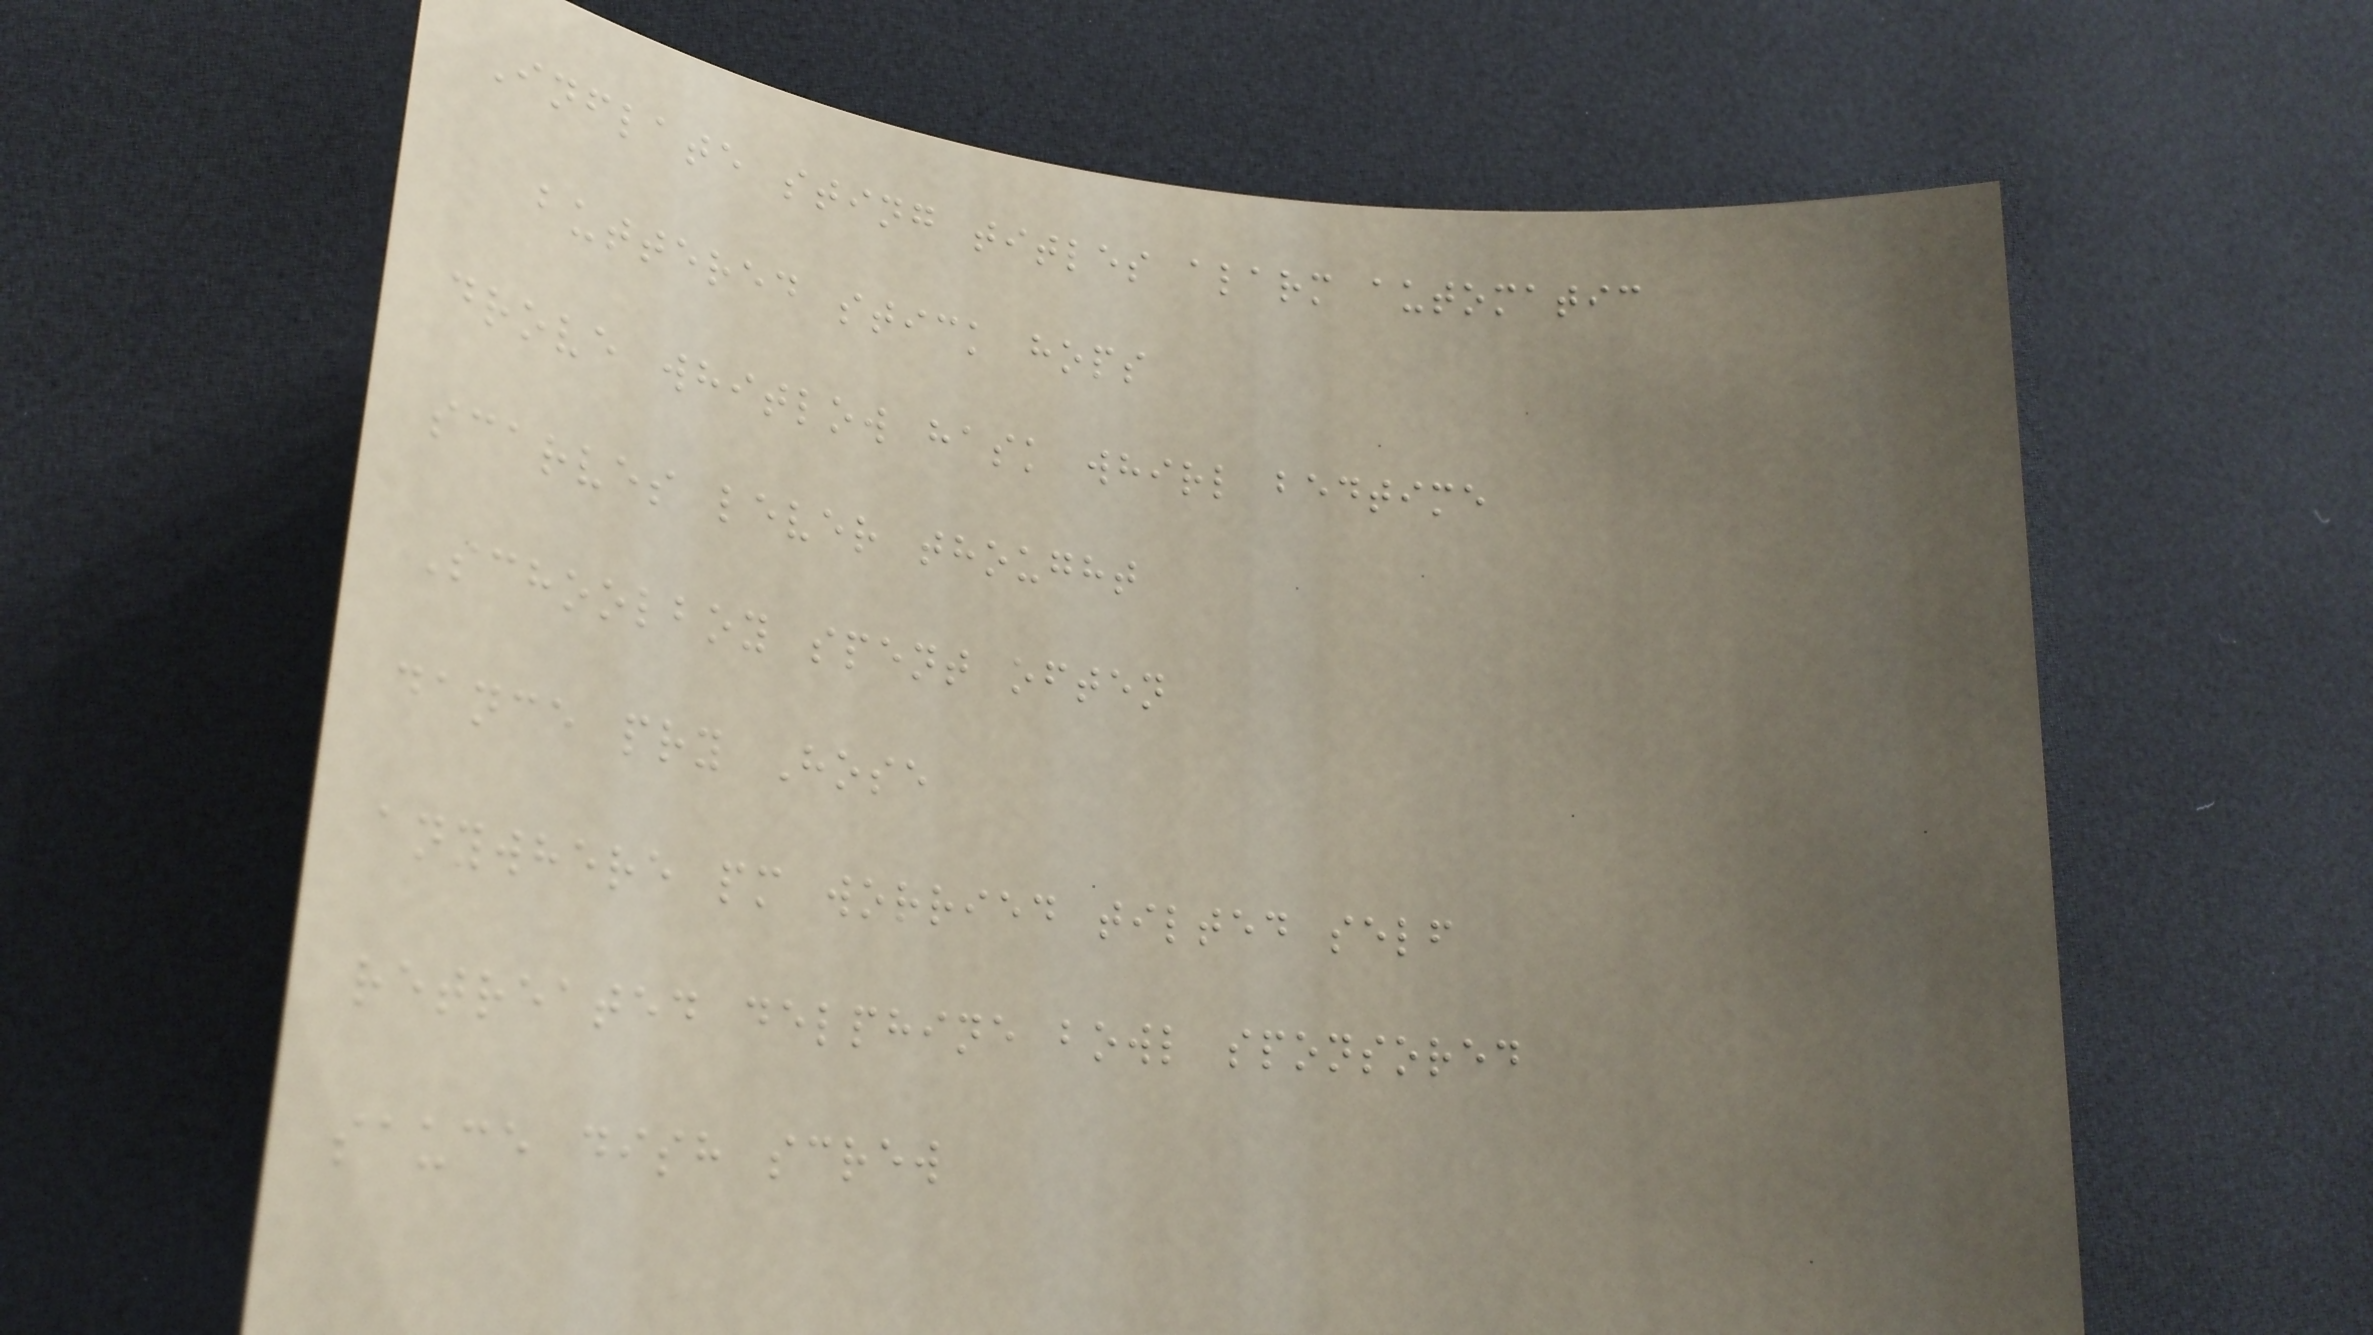Inflate sting titles alarm automatic
buttered stick hops
drove whitlow hask whirl bedtime
scarves lever thought
Schoolboy spent often
dance pry Hose
anywhere pm worried tilted self
retreated delphine bowl sponsored
sauce dish screw
